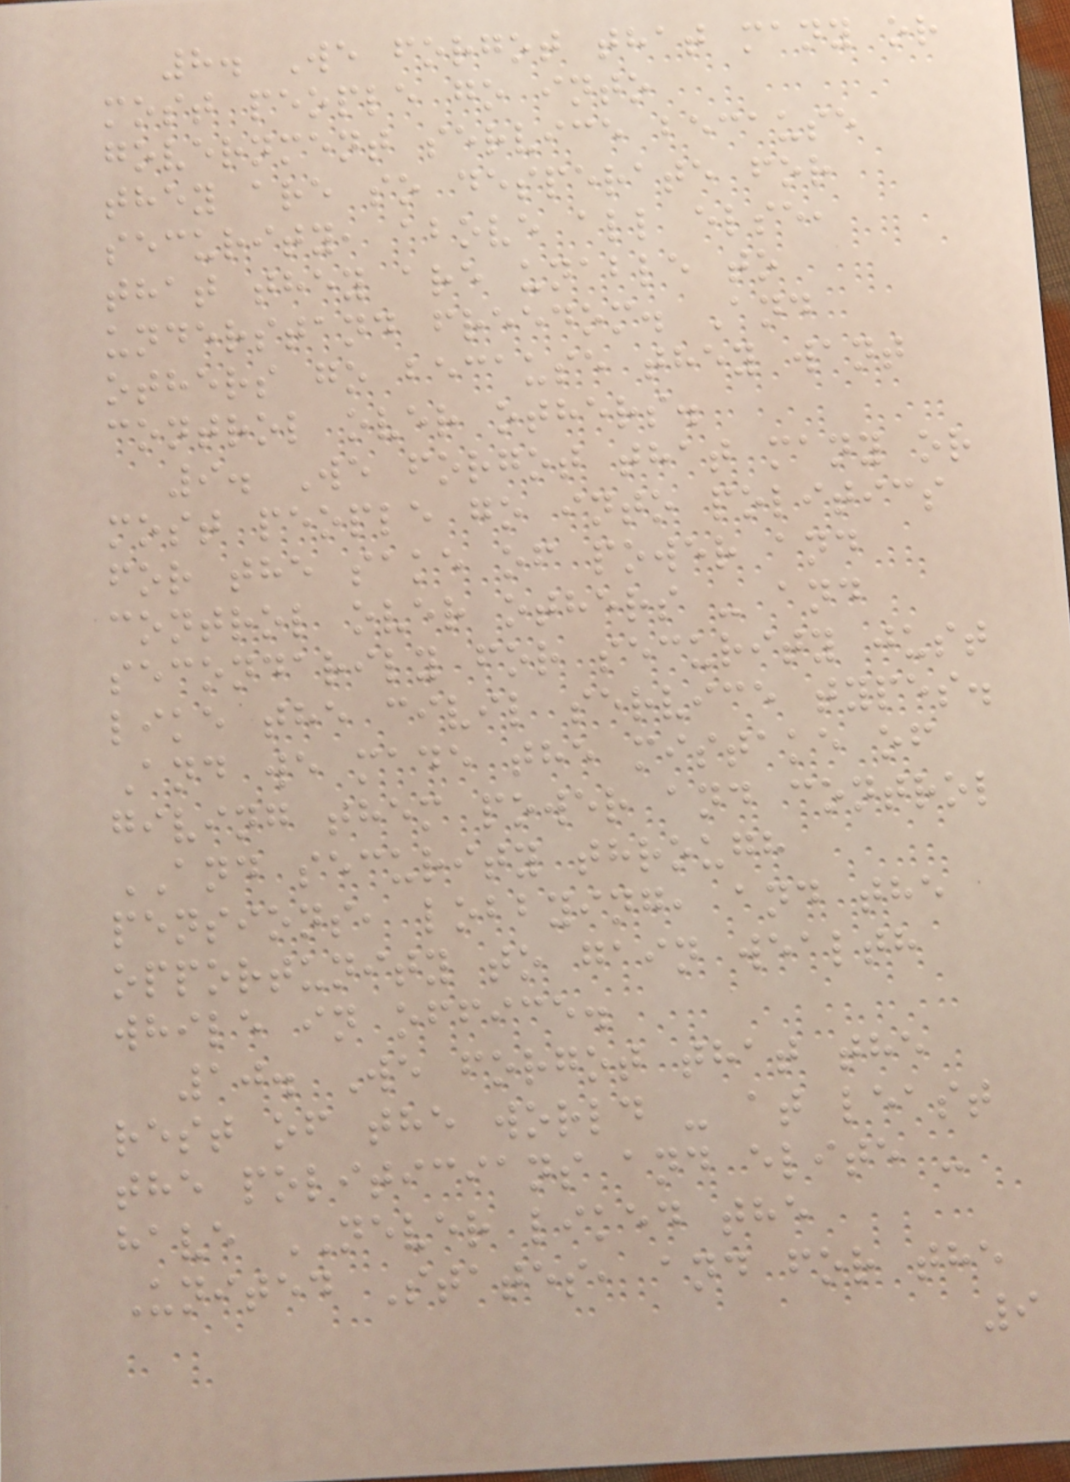8. We forgot that many or
most people go into
government service because
they are so desperate for
security, above all else,
that they are unable to
understand freedom. And
others go because they want
control over others.
9. We forgot that many or
most people go into politics
for the sake of power and
control over others - and
secondarily for security just
like the civil service types.
And we made the mistake of
giving them power and control
AND security through
pensions, lobbying, and the
opportunity to gain wealth
while in office.
10. We forgot that the
rest of the world - at least
the politicians and elite -
have NEVER liked the
United States, and for the
9
